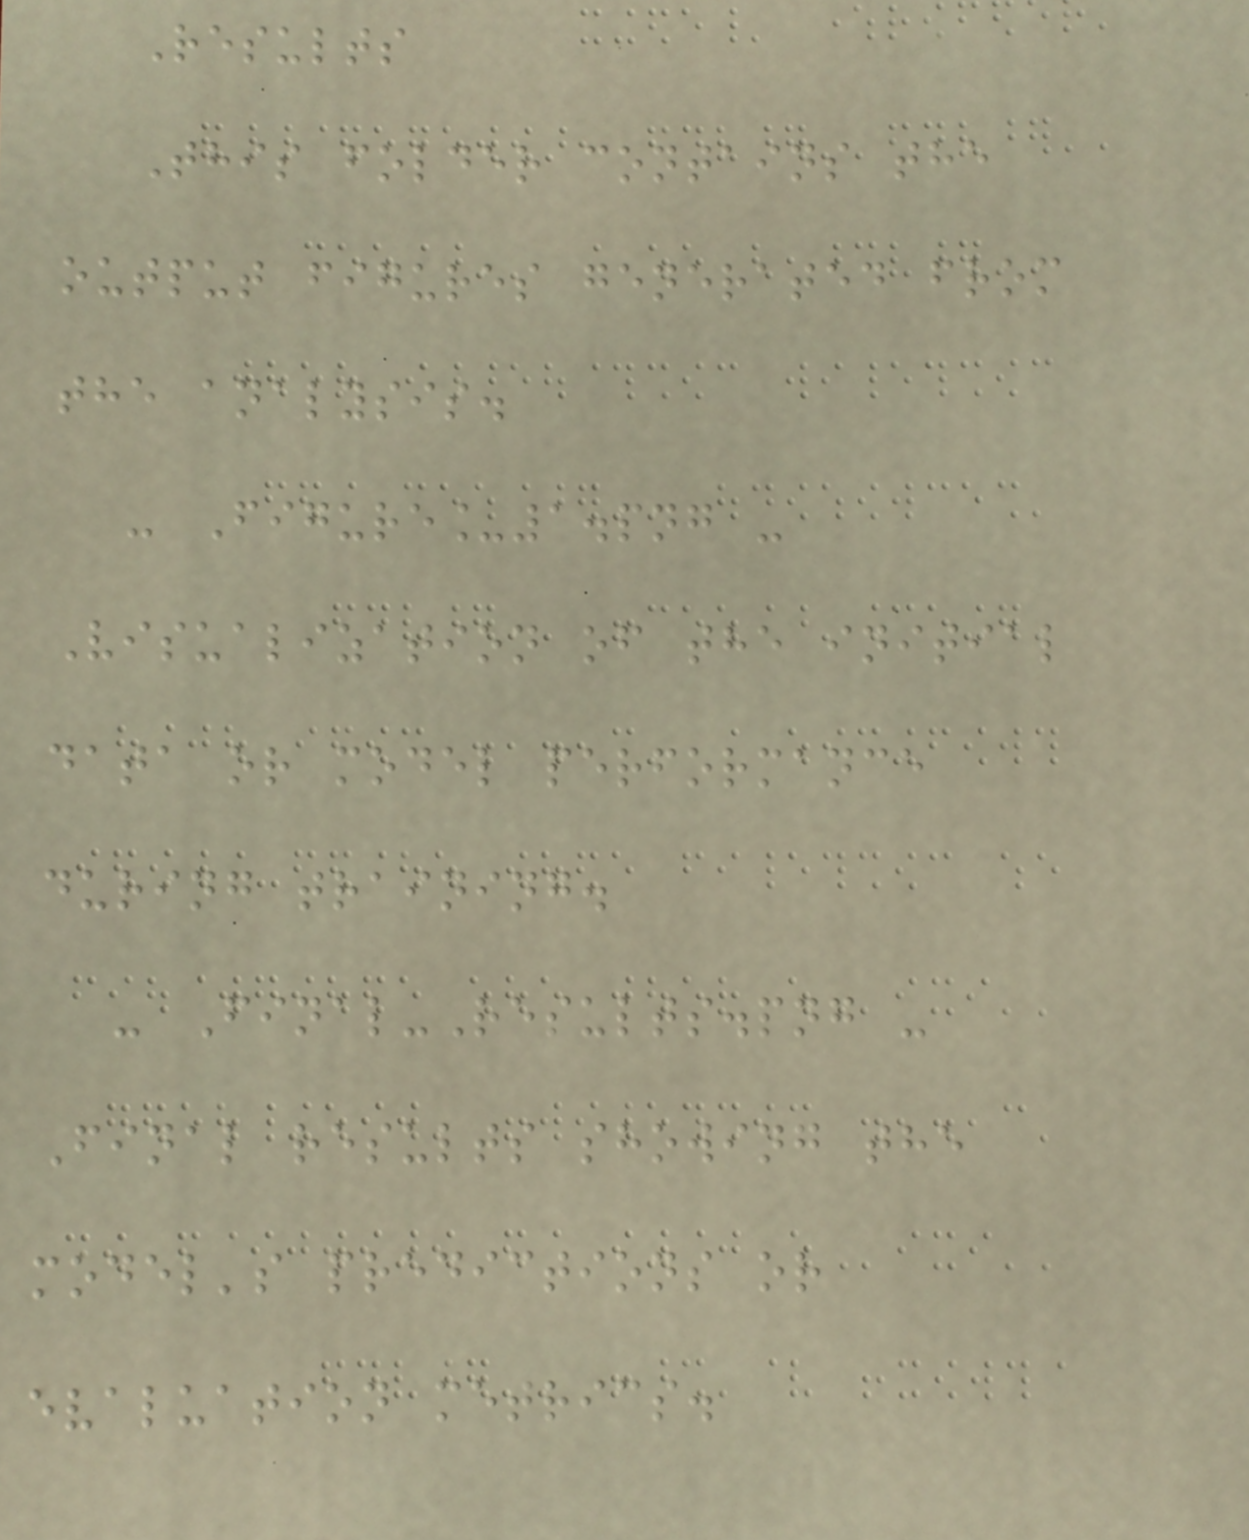Results
This folder contains the
output figures generated from
the analysis.
- Figure_1.png -
Visualization of the initial
data or model performance
during training.
- Final-Results.png -
Final results showing the
model's predictions or
evaluation metrics.
